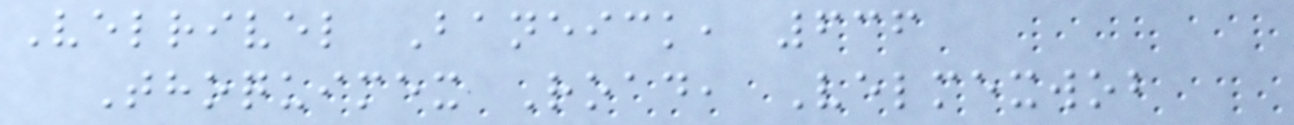Velrivel Baneick, 636
Thoquimex Road, Velmexwob
